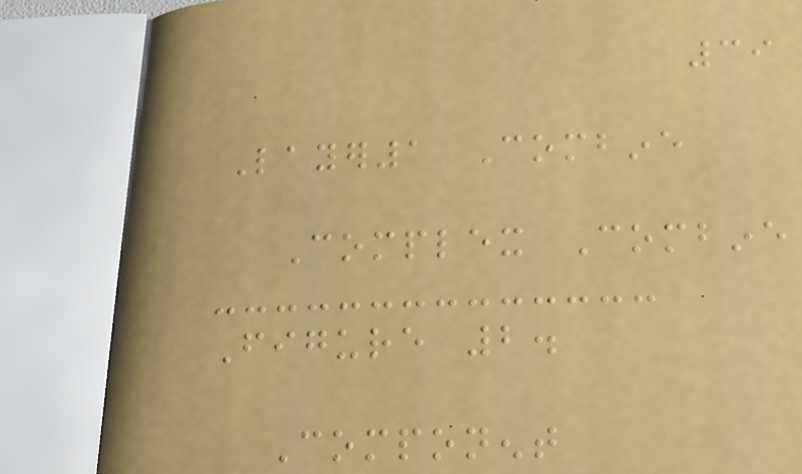39
Layer1 Combine
Complex Combine
Figure 2.
Component
